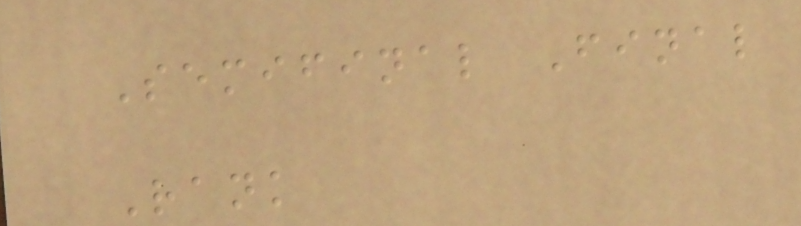Semifinal Final
Rank
